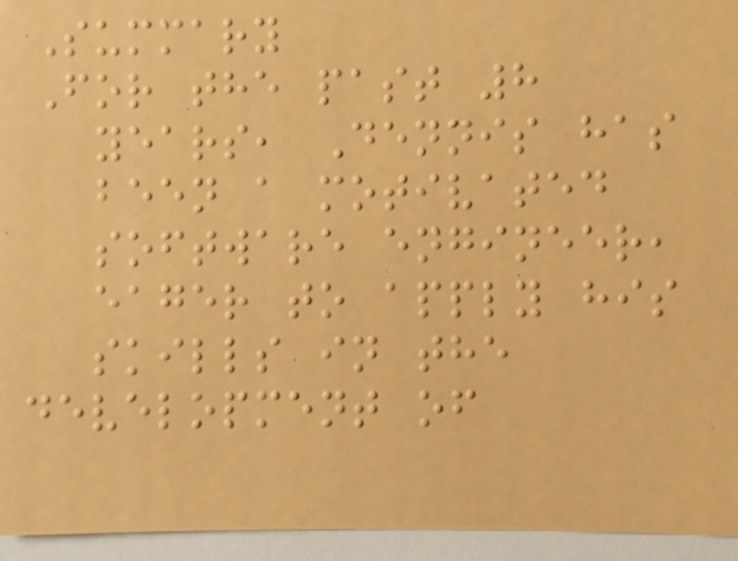Summary
For the past 8
years, Dennis has
been a motivated
software engineer,
eager to apply his
skills in the
development of
